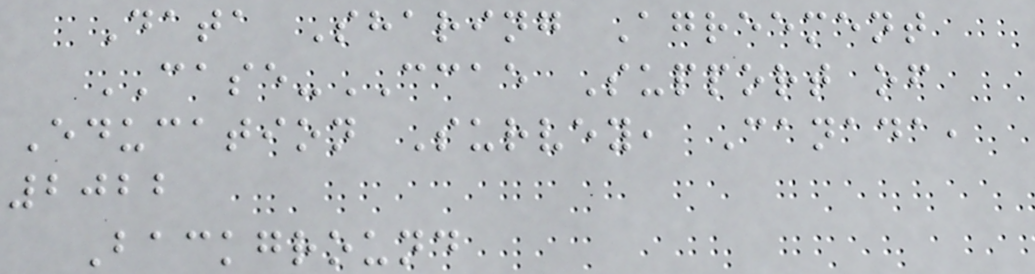Data Sharing Agreement
CASE-CCAE Support of
Education Survey, Canada,
2022
Background
